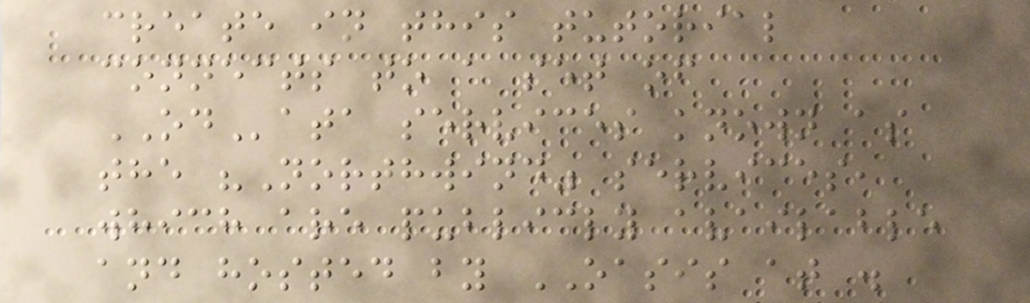create in this tutorial
connects to a set of
OData services known as
the "Northwind" services,
which are publicly available
and hosted by OASIS at .
